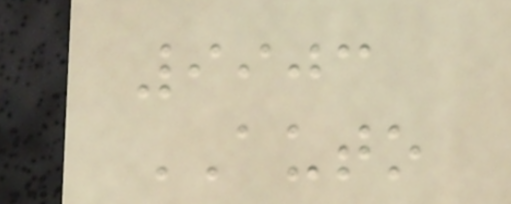9903
AUTO
